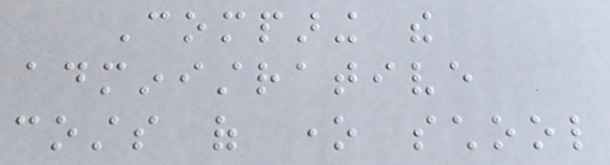Comparing the
administrative
costs of one school
